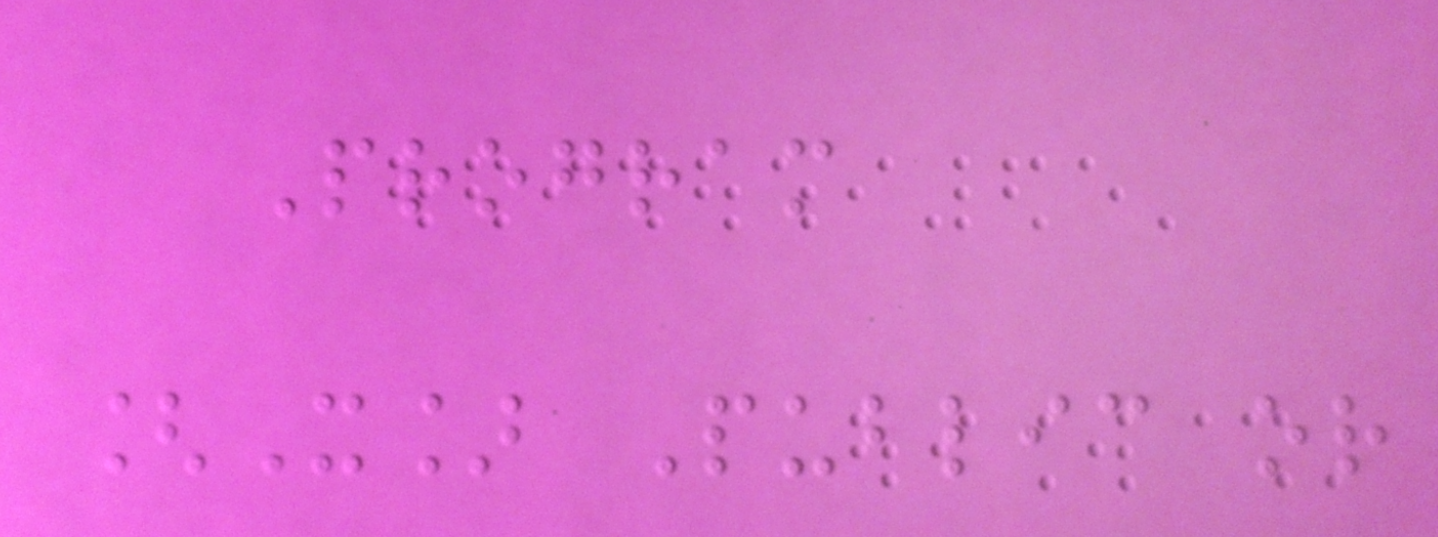Program
[X] Public or
